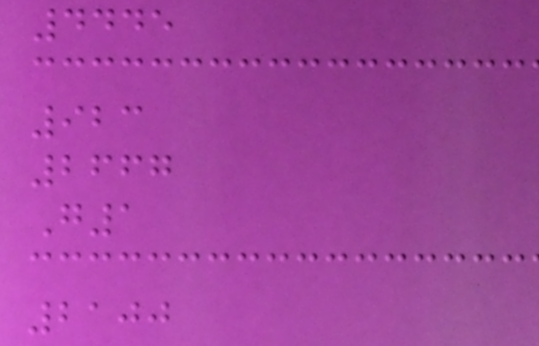4445
923
2667
G1
2100
